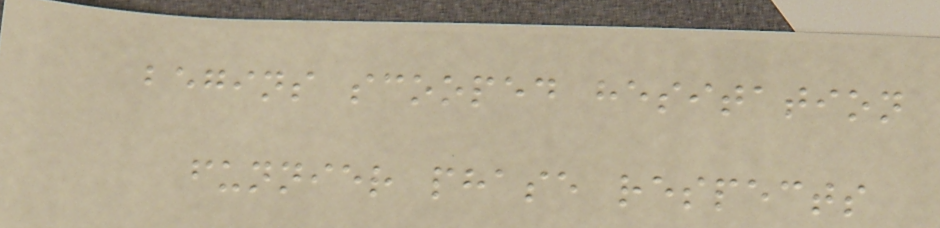begins scooped hesitation
funnier phase respects
